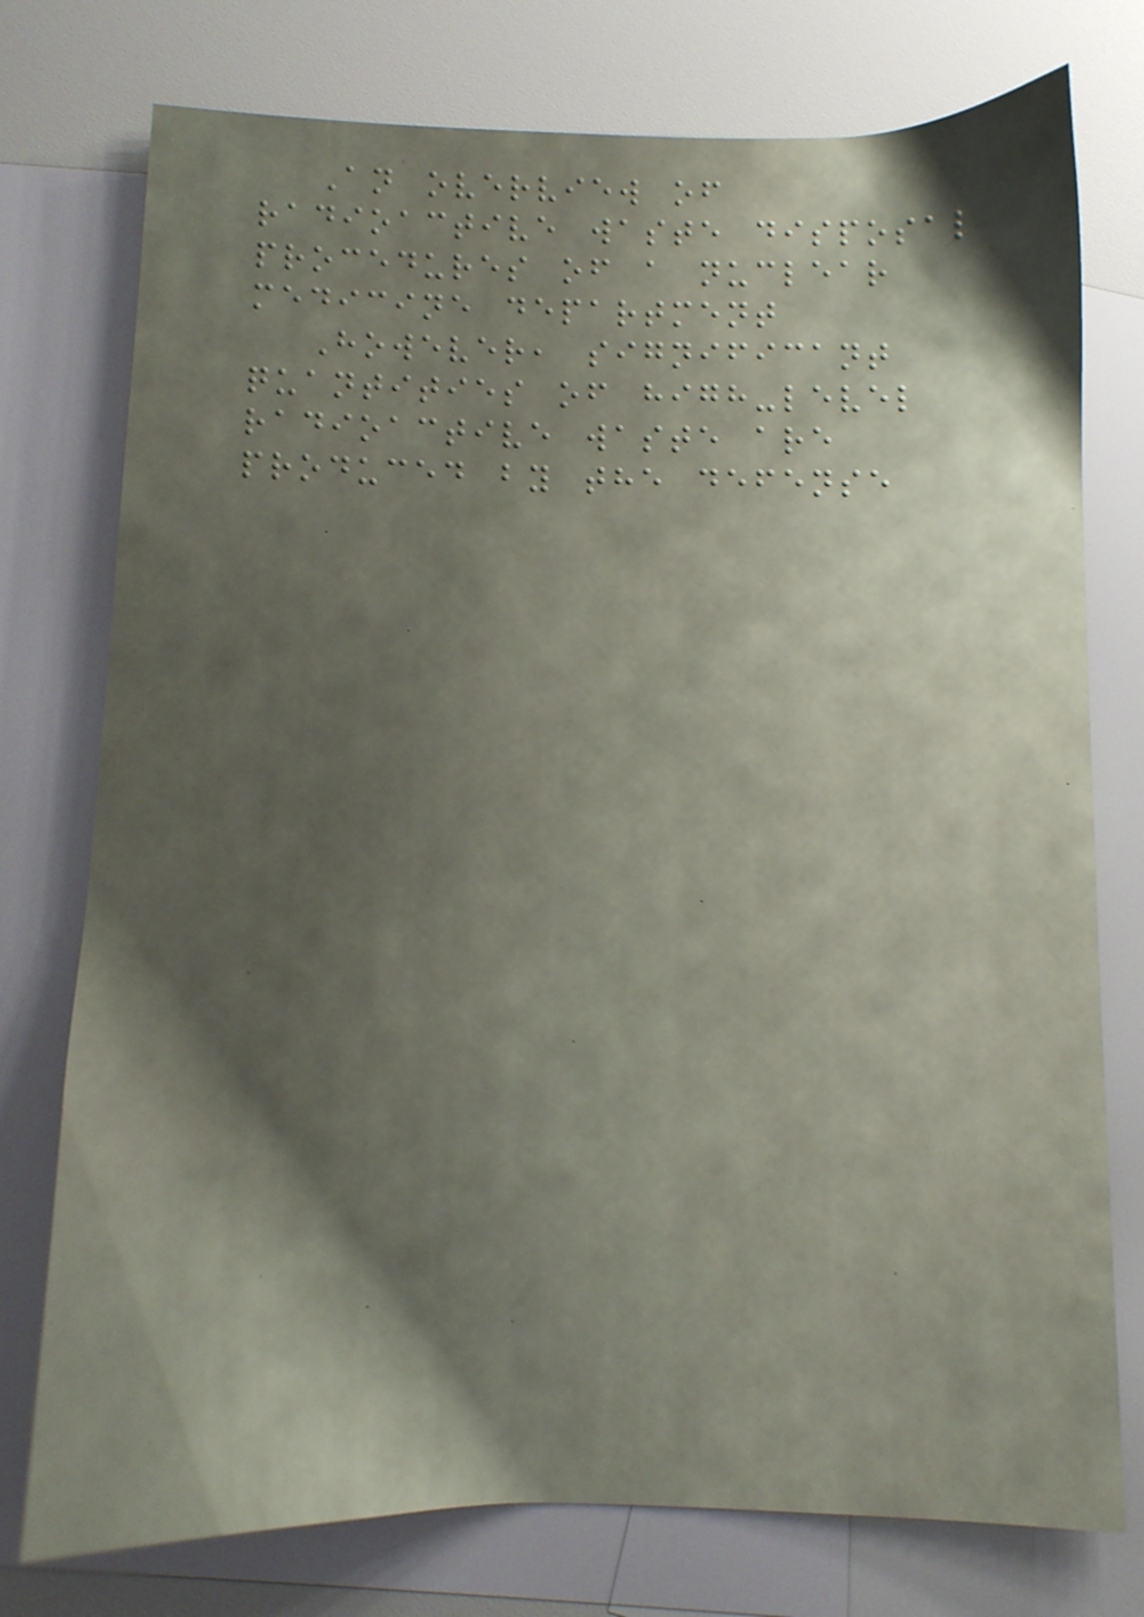An overview of
radioactive waste disposal
procedures of a nuclear
medicine department
However, significant
quantities of high-level
radioactive waste are
produced by the defense
